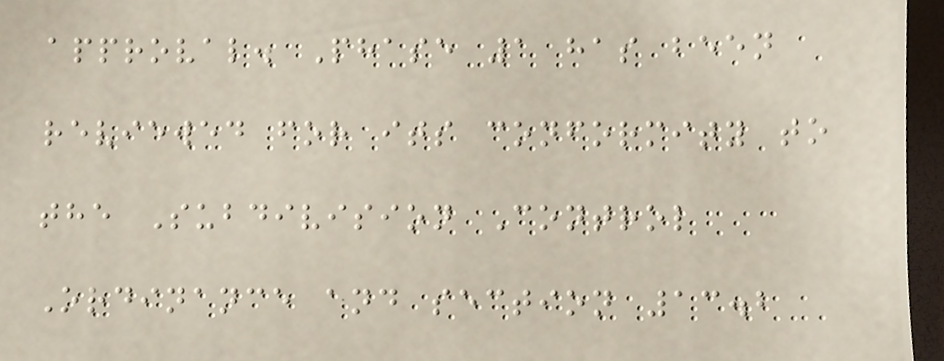approval. Phase 1 has been
reviewed for its conformity to
the Subdivision Control
Ordinance and section 13.2
